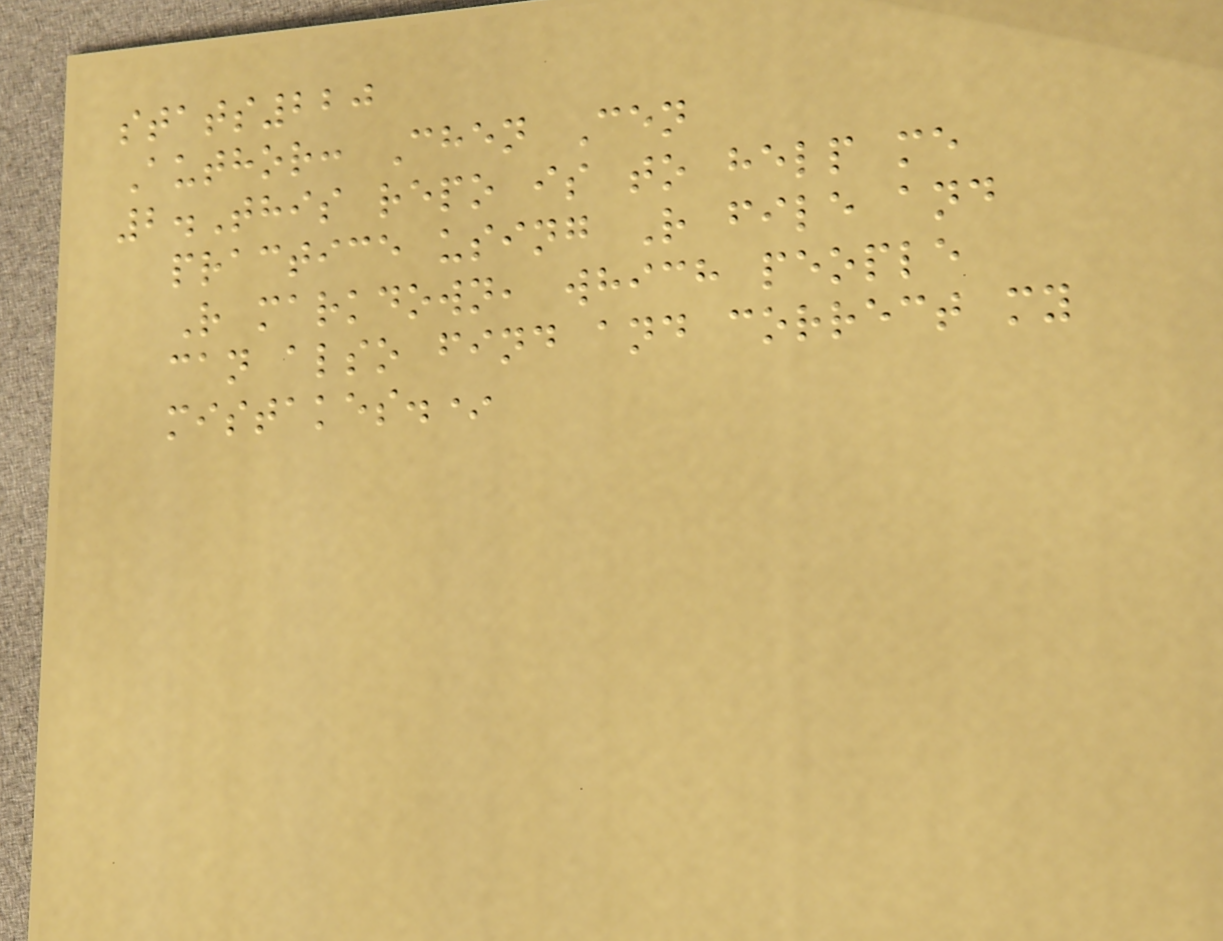stats220
Author: Chen Cen
2.This repo is to help me
practice using R file and
R markdown, which people
can also find and correct my
mistakes.*
